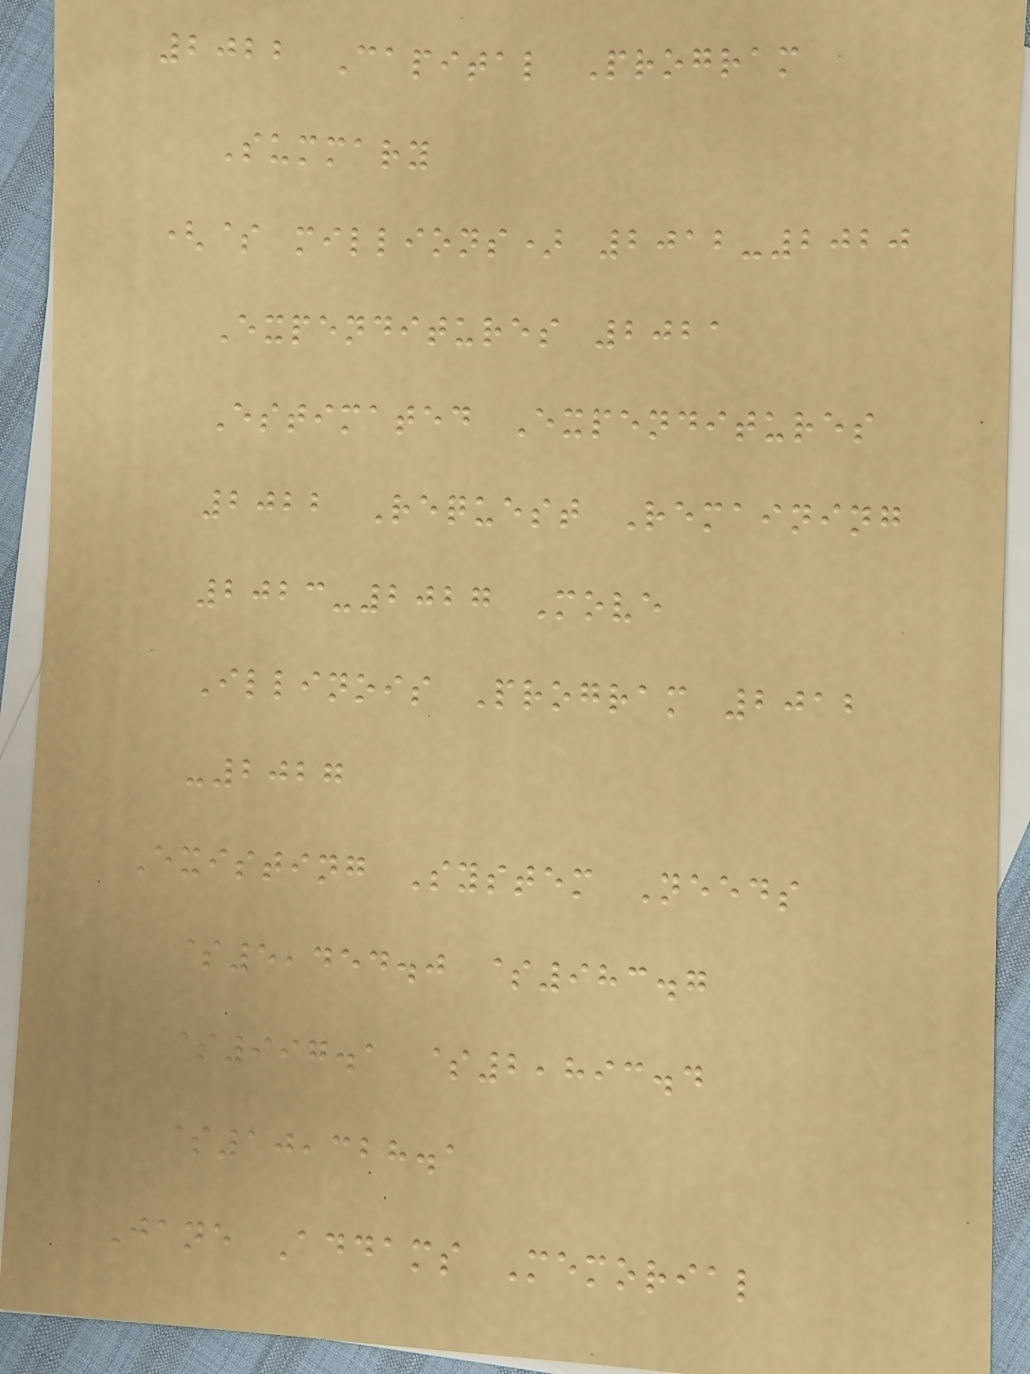2022 Capital Program
Summary
($ millions) 2012-2020
Expenditures 2021
Estimated Expenditures
2022 Request Remaining
2023-2027 Move
Illinois Program 2012
-2027
Existing System Needs
$5,454.0 $983.7
$997.1 $2,893.4
$10,328.1
Jane Addams Memorial
